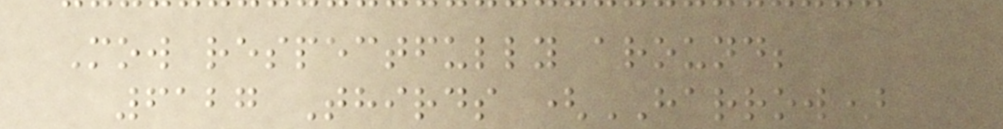Mow respectfully around;
6127 Thirds (HARROW)
